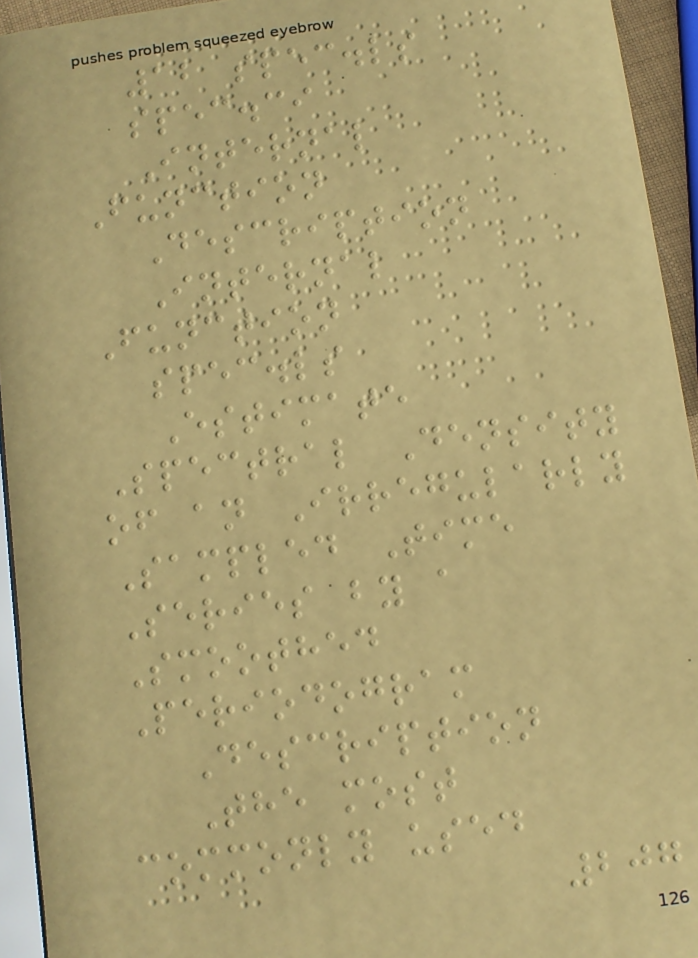12 spec.ls
spec.ci
Internal
Function
Description
Internal
Function
spec.ls
Estimate
Spectral Density
of an Irregularly
Sampled Time
Series by a
Smoothed
Periodogram
Description
The most
commonly used
207
